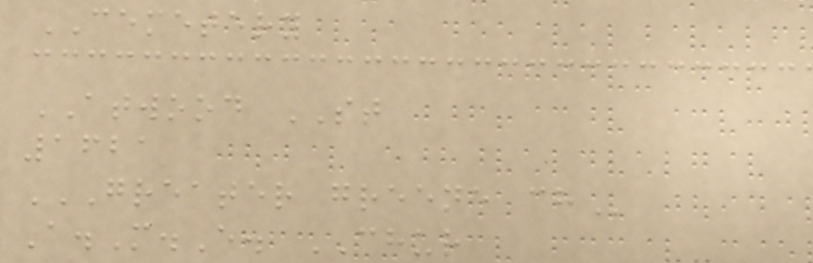CEMETERY
ATWOOD ST
1621
GREATER GREENE CH
A.M.E. CHUR
